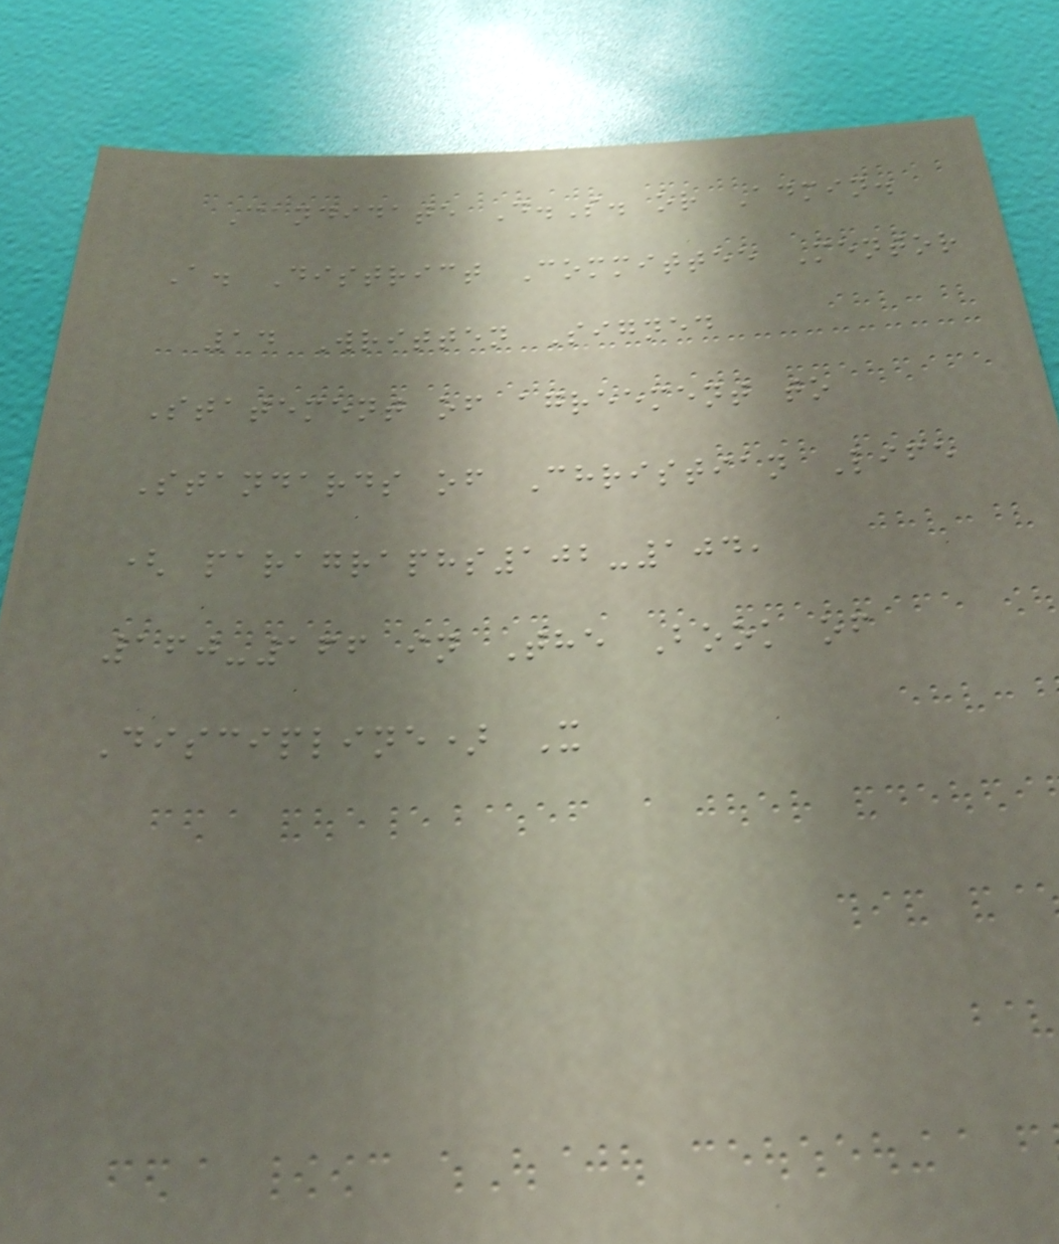Candidate D.S. or Admin.
A. District Committee Mentor
14 Written Signed
Statement of agreement to
Standards of Christian Life
( paragraphs102-104,
160-166 in The Book of
Discipline) X
